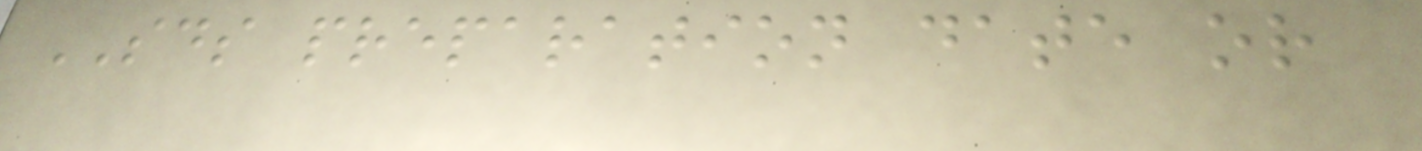SDS preparation date or
